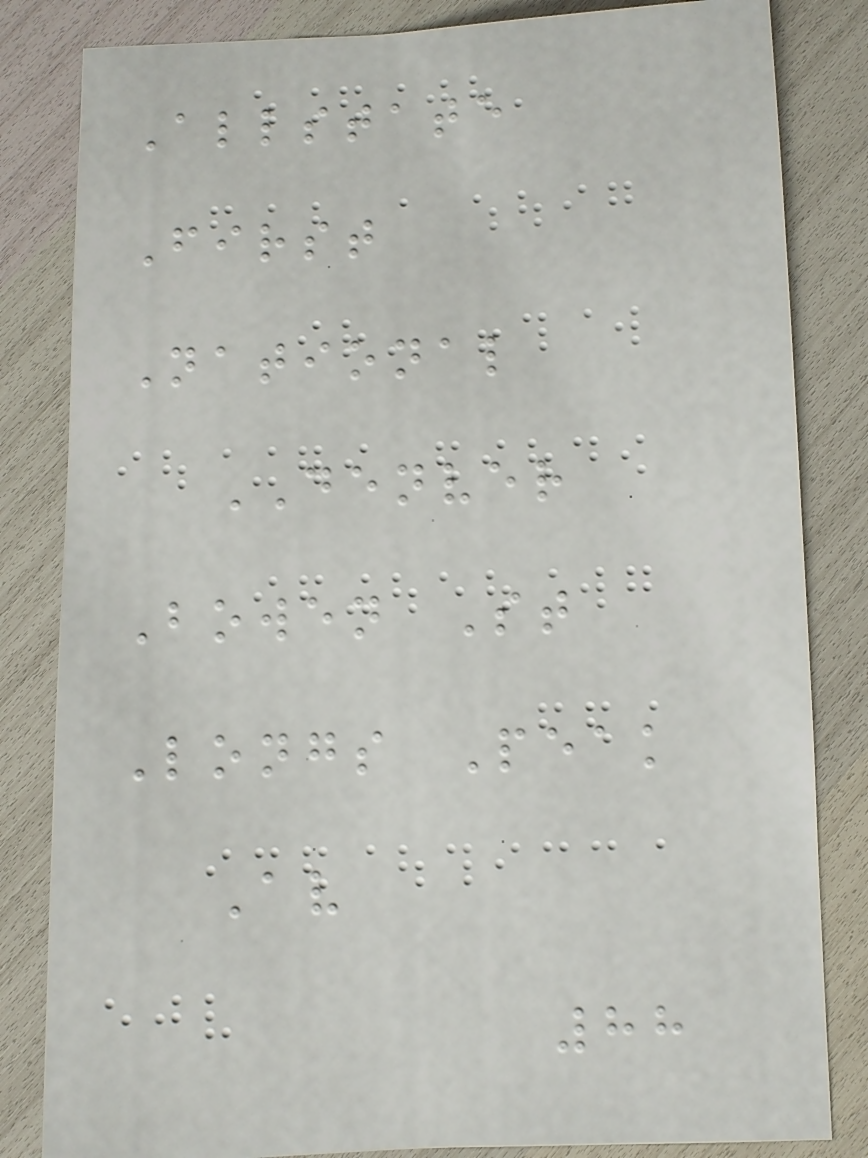Allstate
First
National
DENVER
Bowen St
Longs Peak
Av
88
